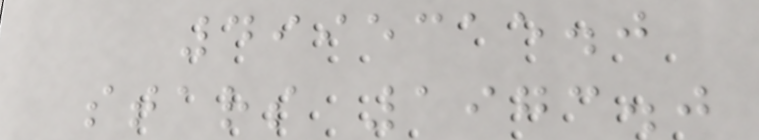4995315.0
stars 1973.0
